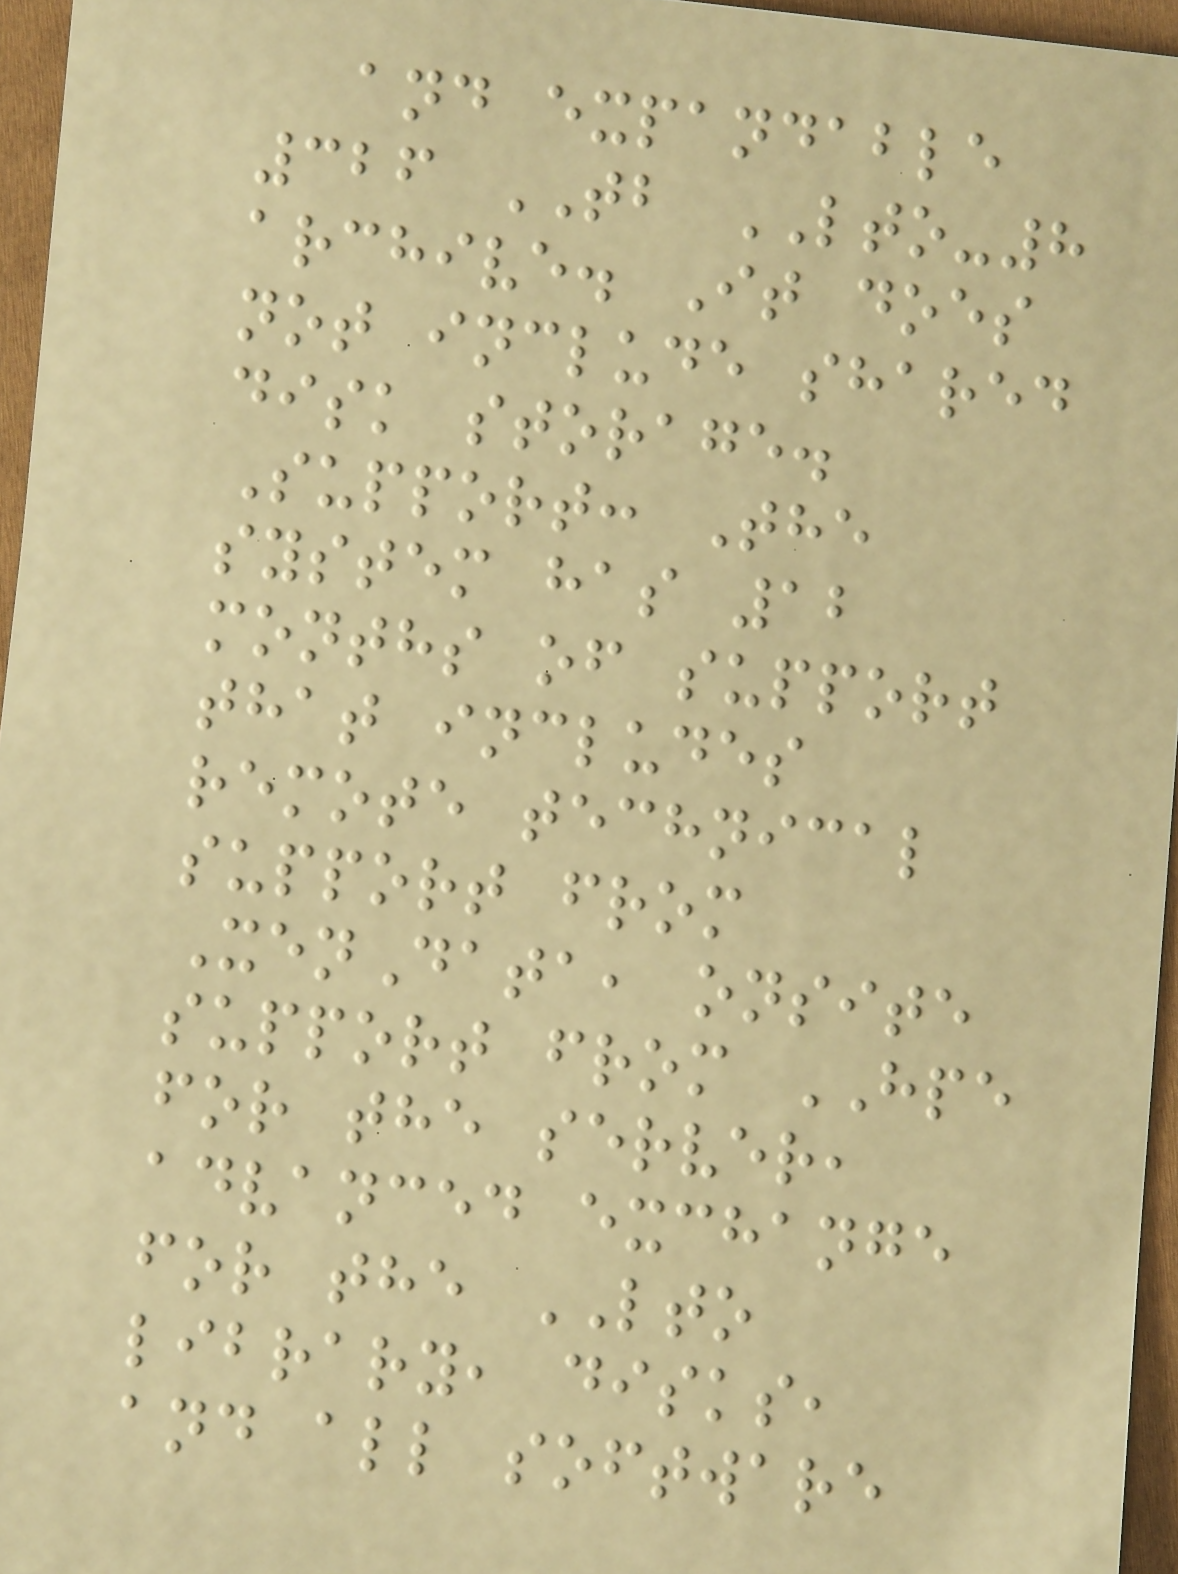and expandable
326 TB LTO-8
archive. It does
not include shared
disk storage.
Support: The
system has 12
months of support
that includes
remote technical
support from
XenData, onsite
support from HPE
for the server,
advanced exchange
for the LTO
library, disks,
and all software
